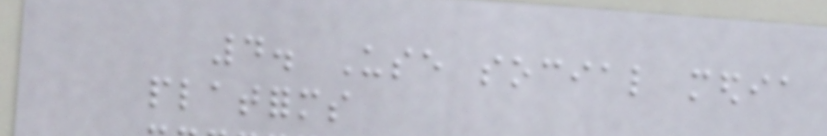4. Use social media
platforms
